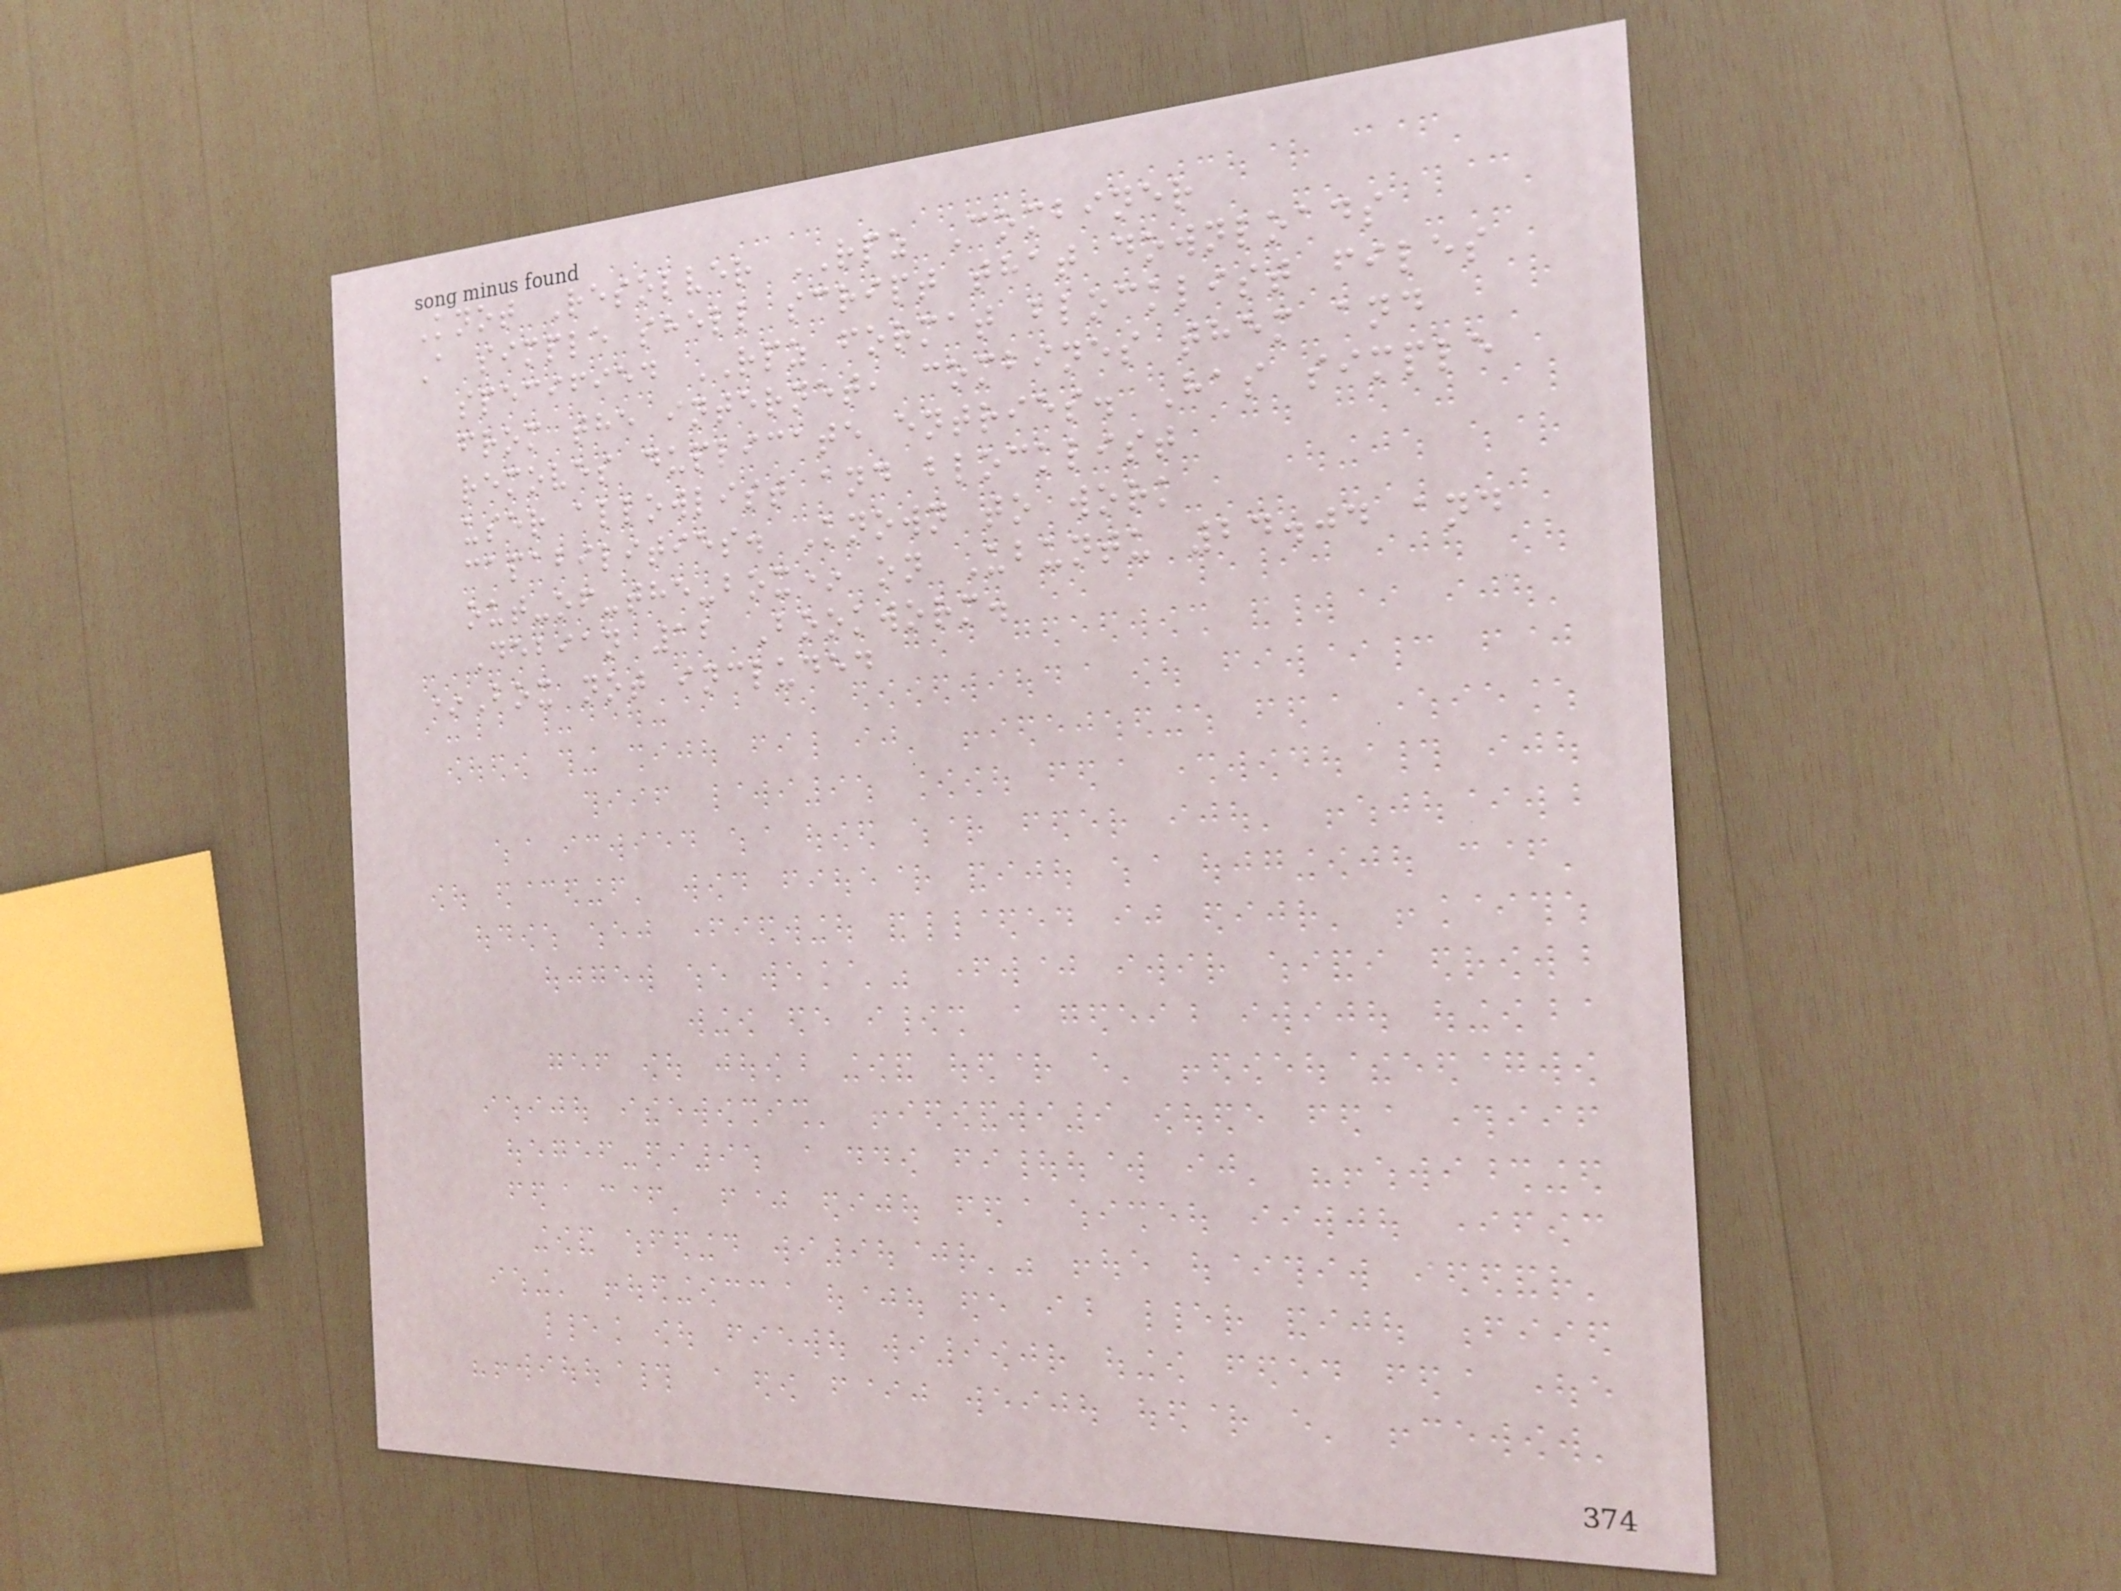Knot Resolver RPZ Combiner
A simple shell script that downloads
specified RPZ format blocklist files
from the internet, combines them and
removes duplicate entries. Has simple
user allowlist and blocklist
capabilities. Known to work
out-of-the-box* on Ubuntu 24.04 and
Debian 12 Bookworm.
*Box not included
